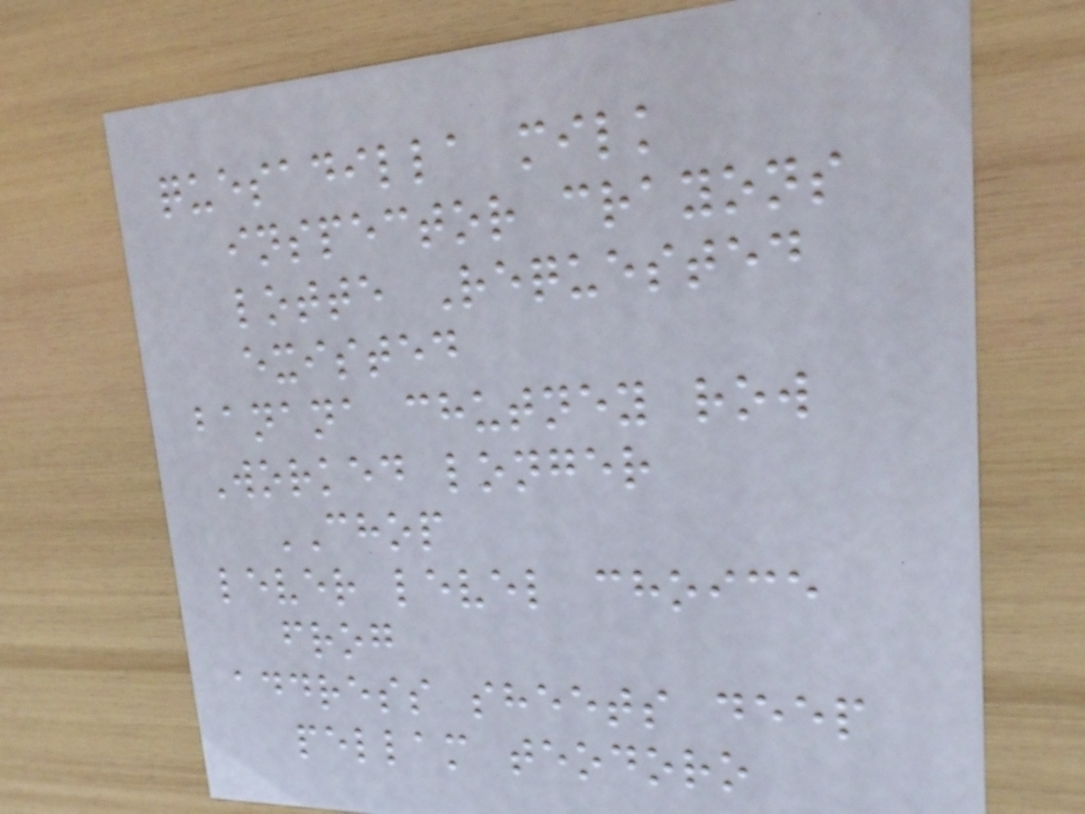quesadilla milk
inspector crayons
lotte Requested
existed
banana chutney row
Worked longer
CHOP
lever level choice
frog
address sheets deep
pellam teodoro
